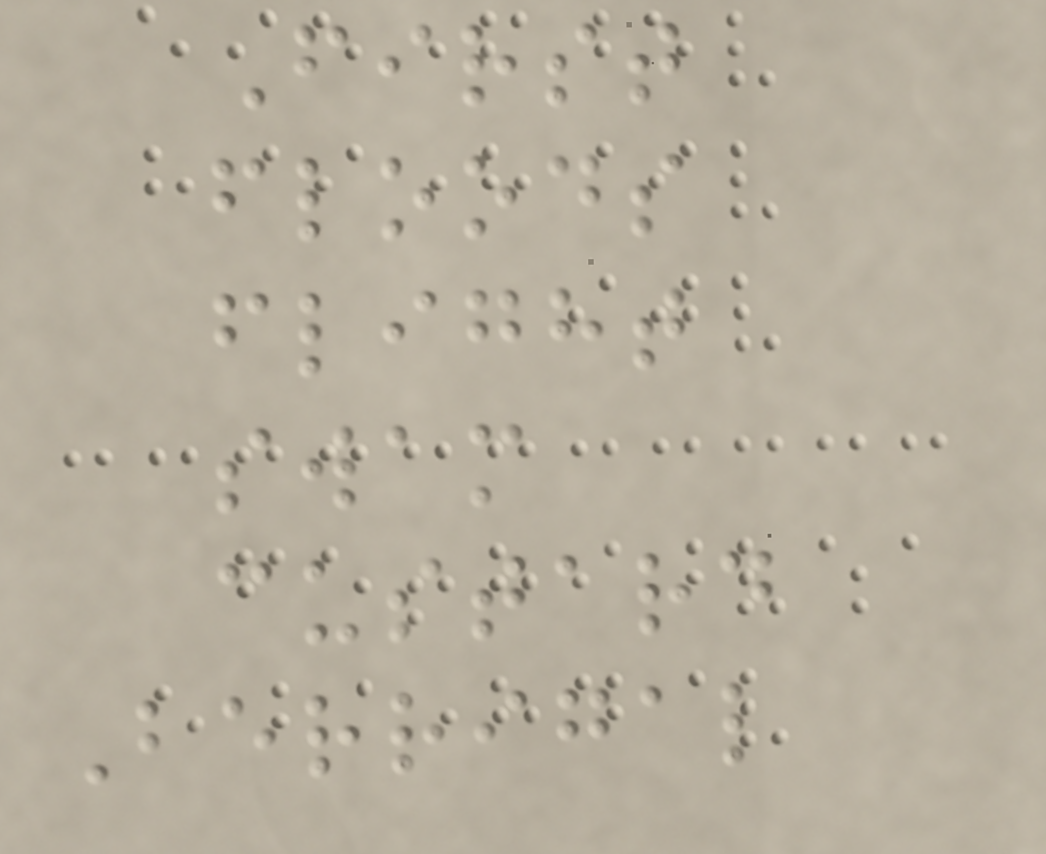First
floods
flight
swam
custard
Berrigal
